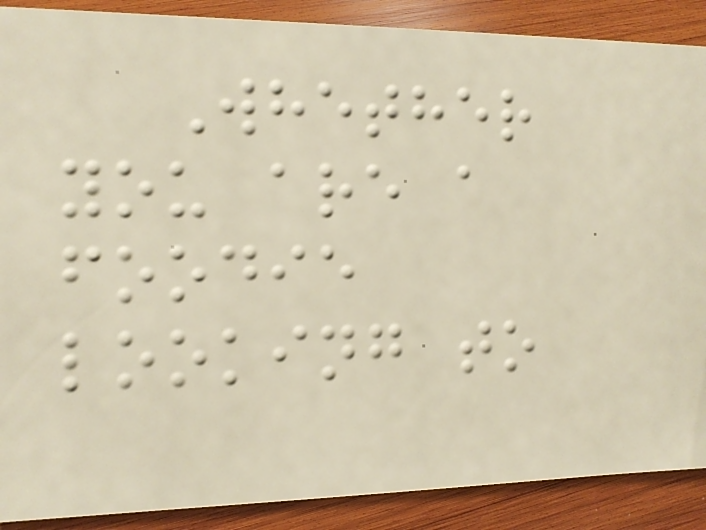Whether
you are a
foodie
looking to
